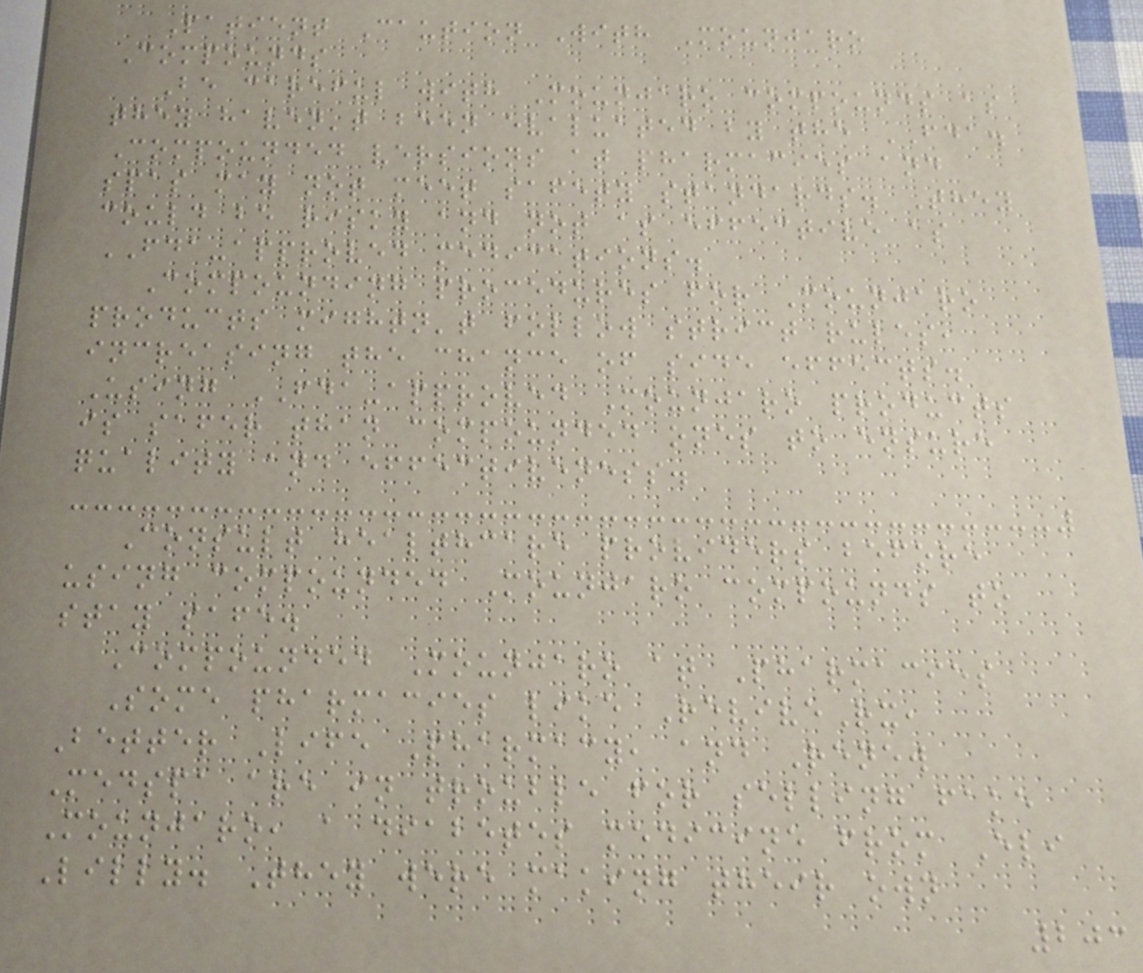Patient Caution With Mounjaro
Compounds
Be careful with Mounjaro compounds as
they haven't been evaluated by the FDA.
Compounded versions at pharmacies and
spas may not meet safety standards. They
could be risky and not as effective as
FDA-approved medications.
Compounding procedures for Mounjaro
products mightn't follow strict rules,
increasing the chance of side effects.
Using FDA-approved Mounjaro products
is safer than compounded ones to ensure
quality and effectiveness.
Consult healthcare providers before
using compounded Mounjaro compounds to
stay safe.
Compounded Mounjaro at Pharmacies
Some pharmacies like ReviveRx,
Better Life Pharmacy, and Renew
Medspa are in trouble for selling fake
Mounjaro, a diabetes medicine from Eli
Lilly. They were making their own
203
